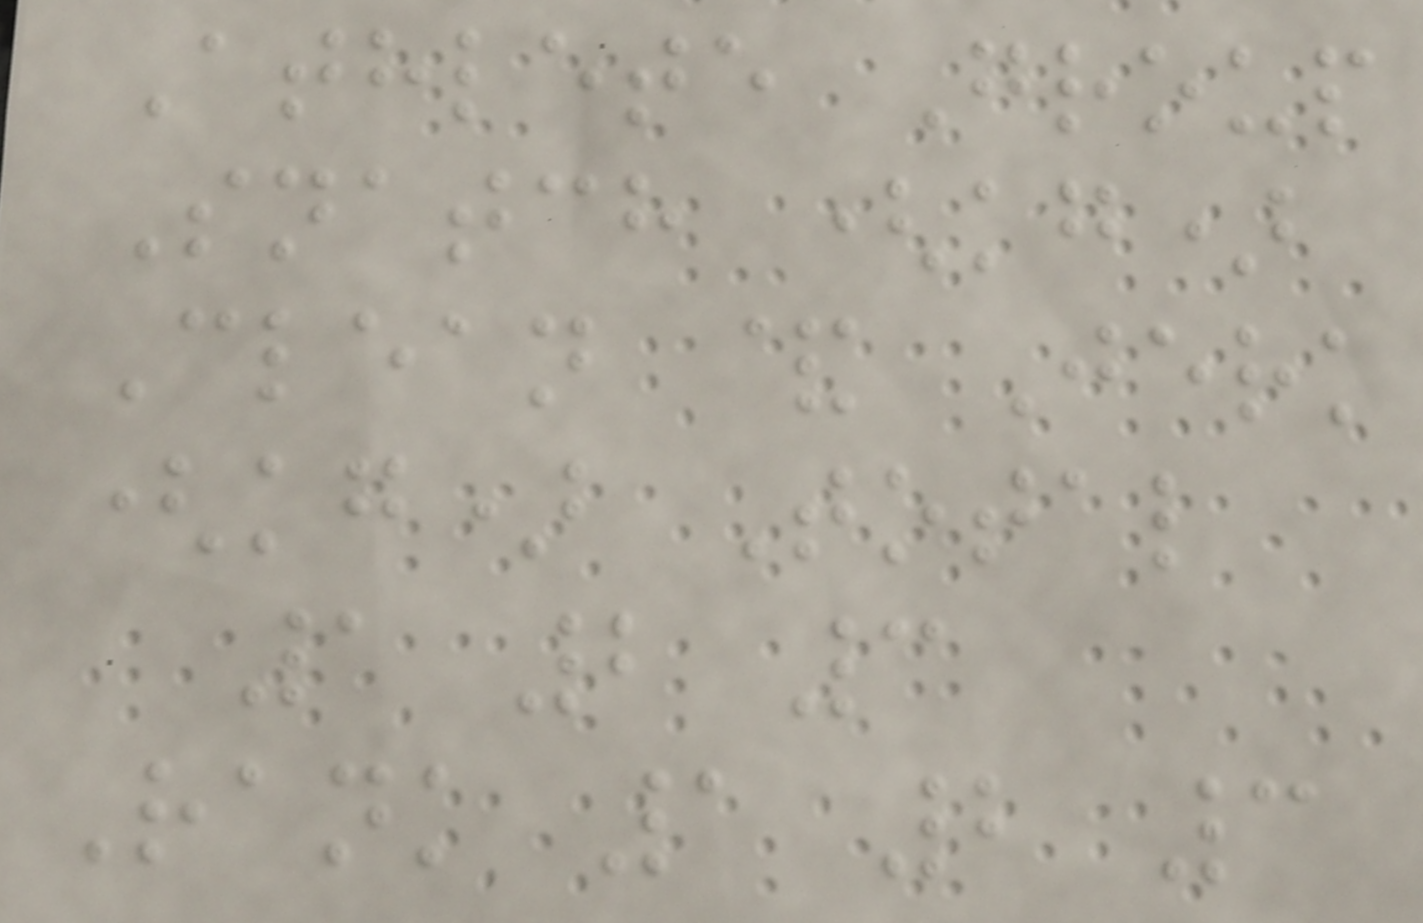Athlete Group
Snatch (kg)
Clean & Jerk
(kg) Total
1 2 3
Rank 1 2 3
